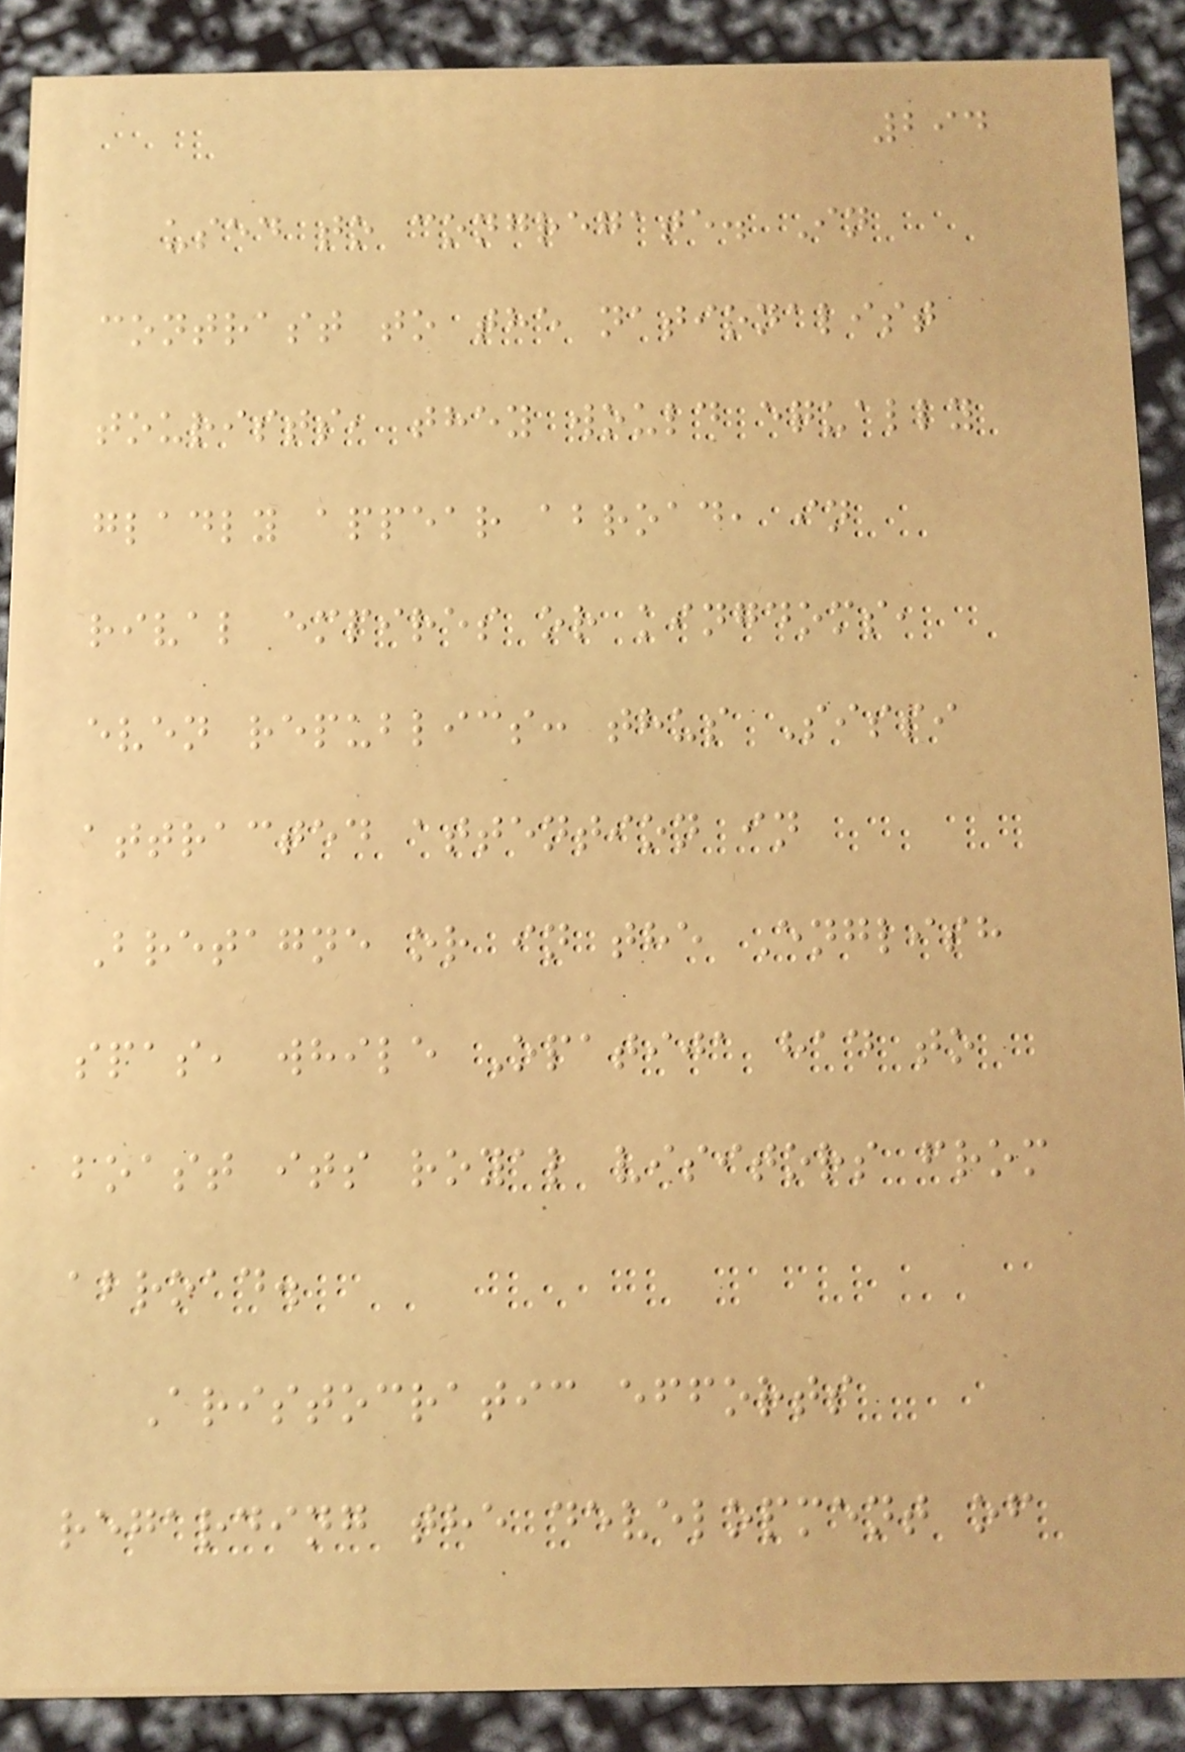294
used to congregate. In
contrast to the nationalist
tourists, they would equally
gladly appear abroad, in
rival empires or kingdoms,
even republics: thus Sissi
attracted attention in
Bretagne or in the English
spas, while Opatija had to
boast its royal visitors from
abroad.
Aristocratic efforts
regarding the development of
